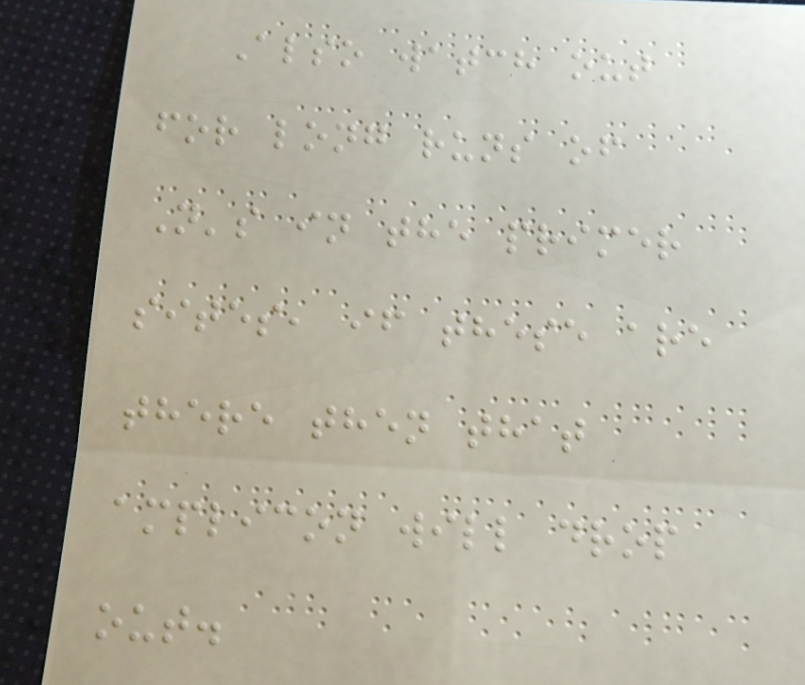Also watch out
for long runs of
N's in the primer
sites, if these are
there then that
amplicon will drop
out.
